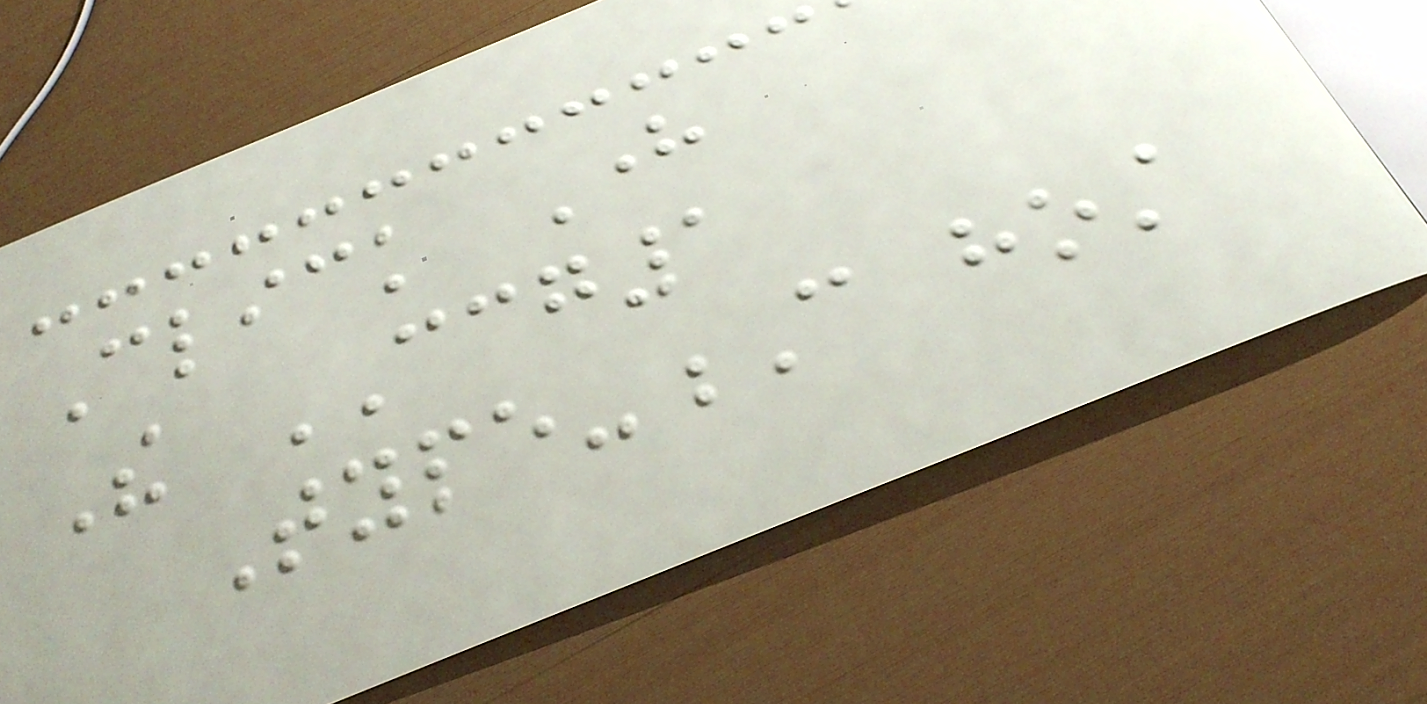Click Here
The CCG1
Type-C host
